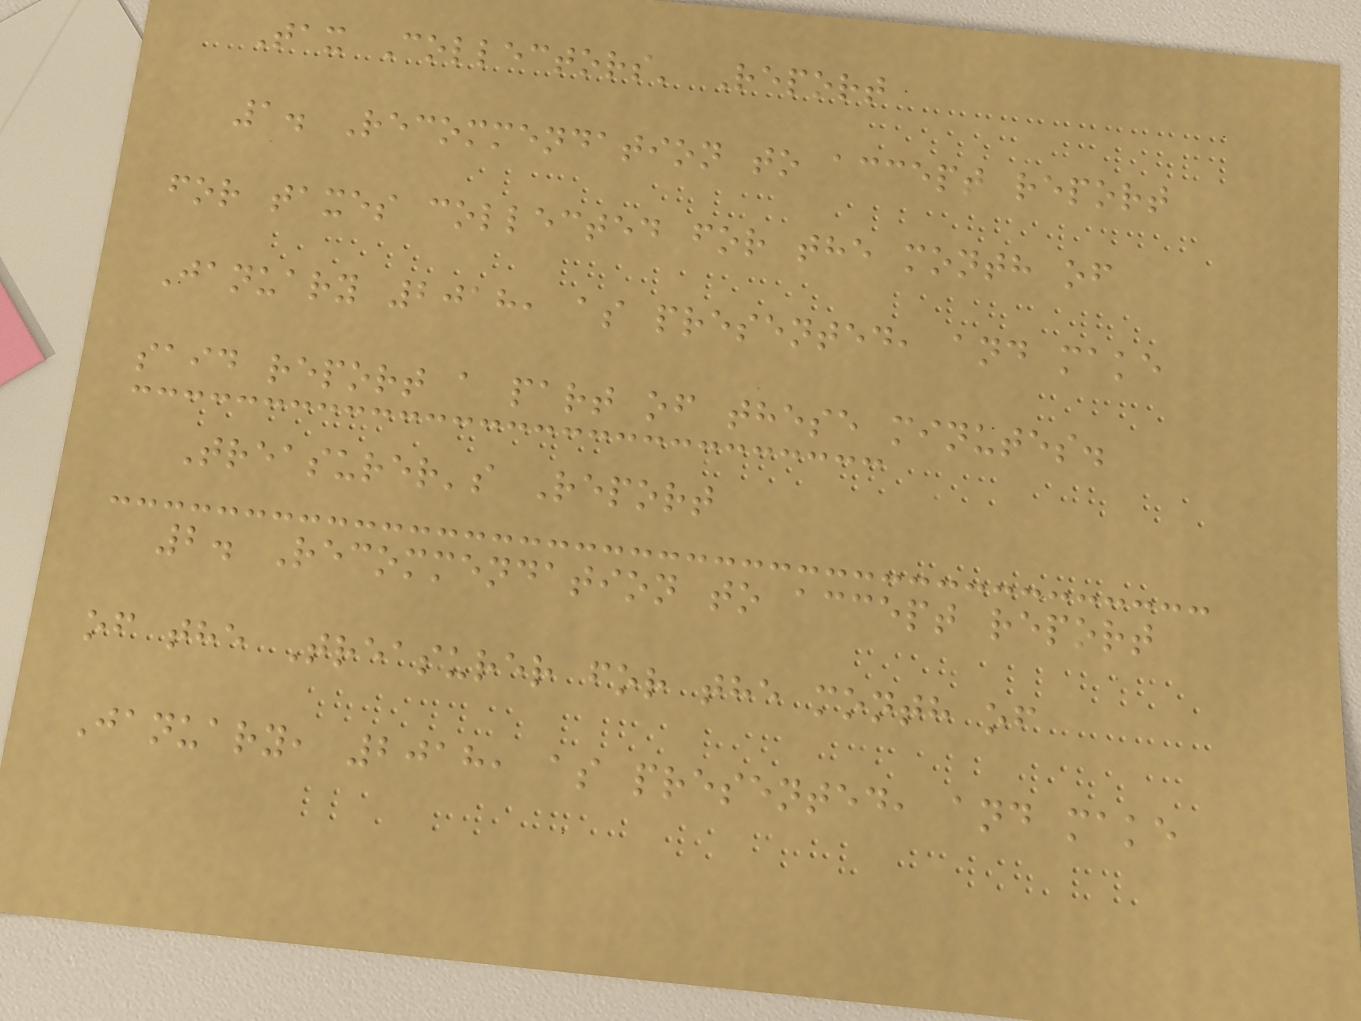Tax Collectors' Report
1. Recommendation to accept report
for taxes collected for the month of
January 2018, as presented, and make
said report a part of these minutes.
Treasurer's Report
2. Recommendation to accept report
of the Treasurer for the month of
January, 2018, as presented, and make
